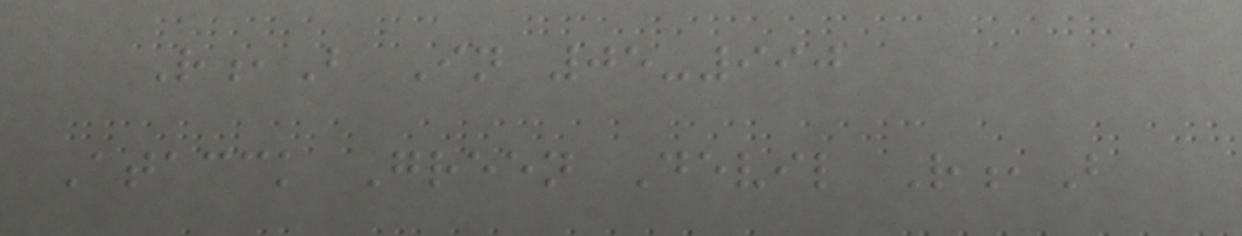R,B In 05-990
Atacck Green Devil R,B
